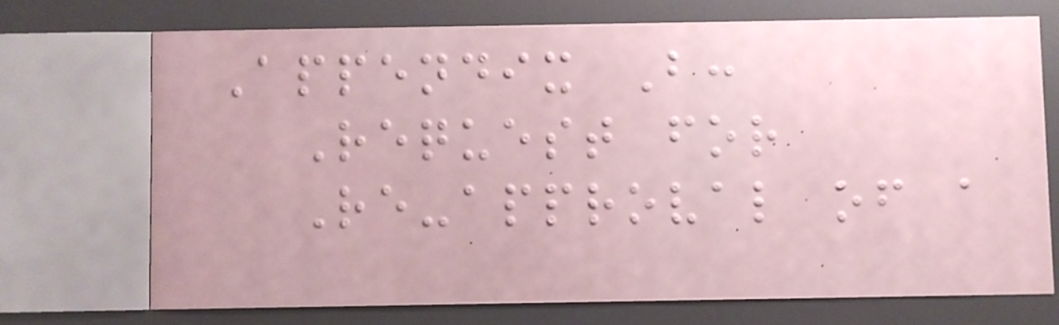Appendix B:
Request for
Re-approval of a
